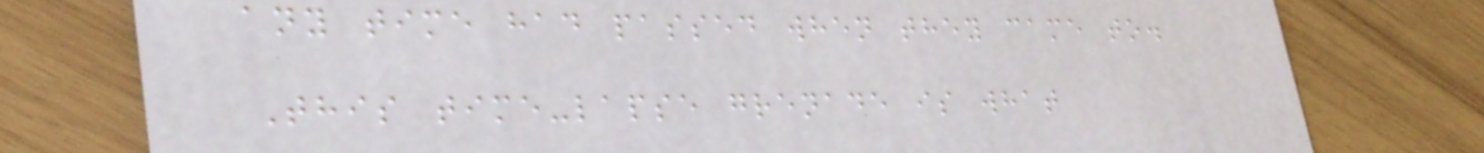any time had passed when they came to.
This time-lapse grenade is what
